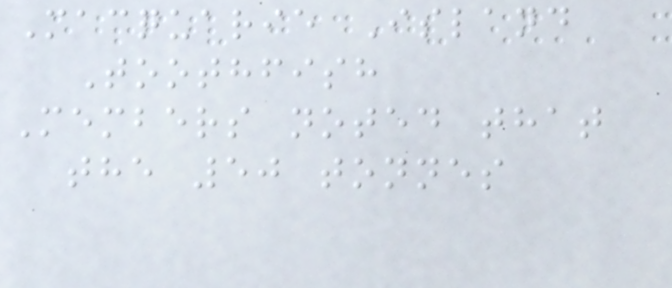Macquarie Island
Toothfish
Members noted that
the 50 tonnes
